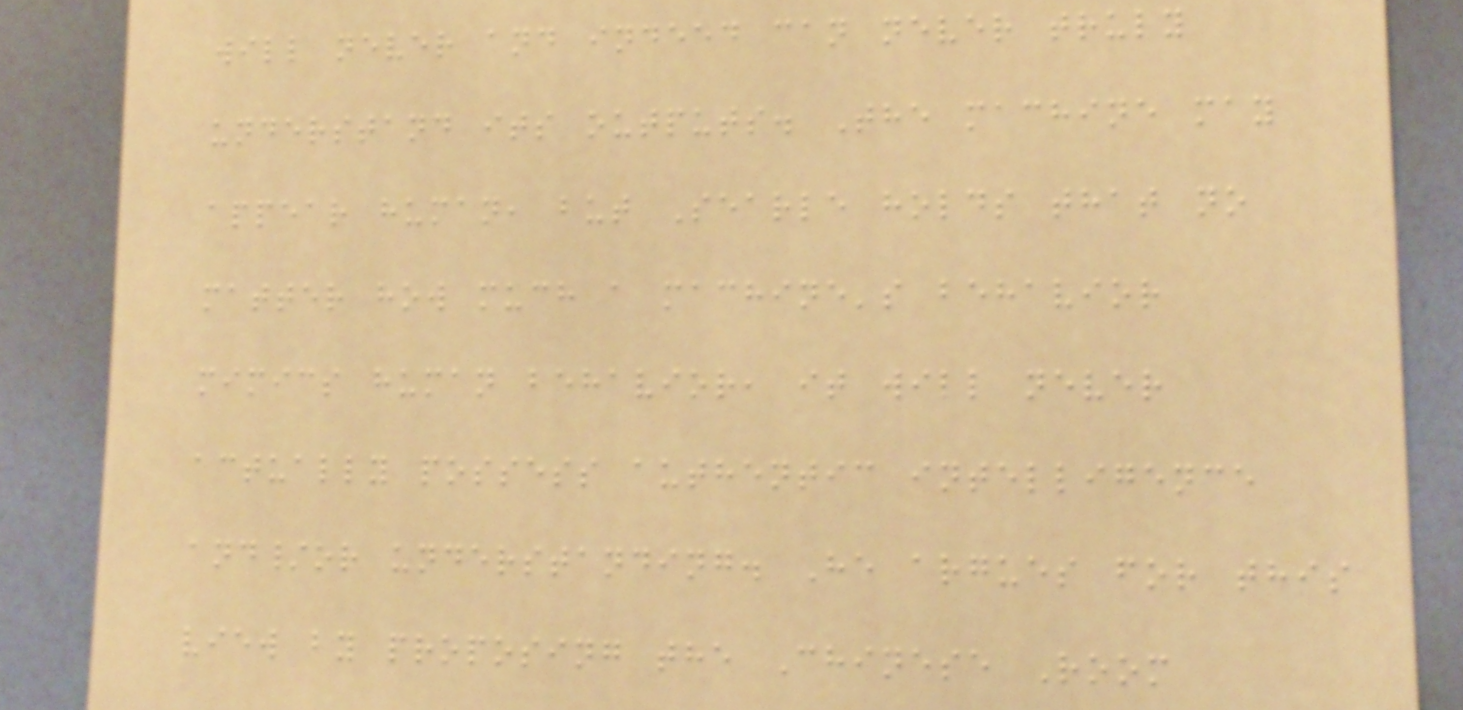will never and indeed can never truly
understand its outputs. The machine may
appear human, but Searle holds that no
matter how much a machine's behavior
mimics human behavior, it will never
actually possess authentic intelligence
and/or understanding. He argues for this
view by proposing the Chinese Room
